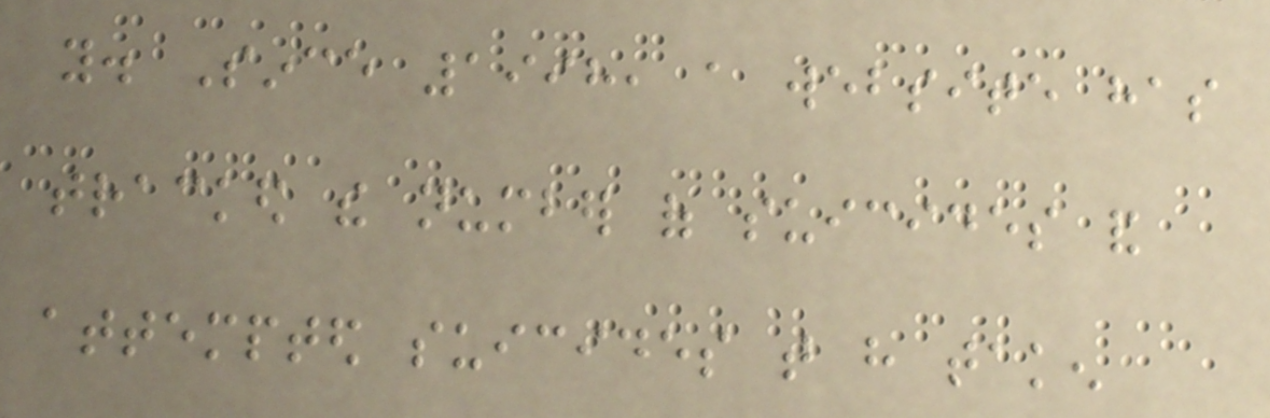you. Since 1998, a website has
tracked the number of suicides and
attempted suicides that have taken
